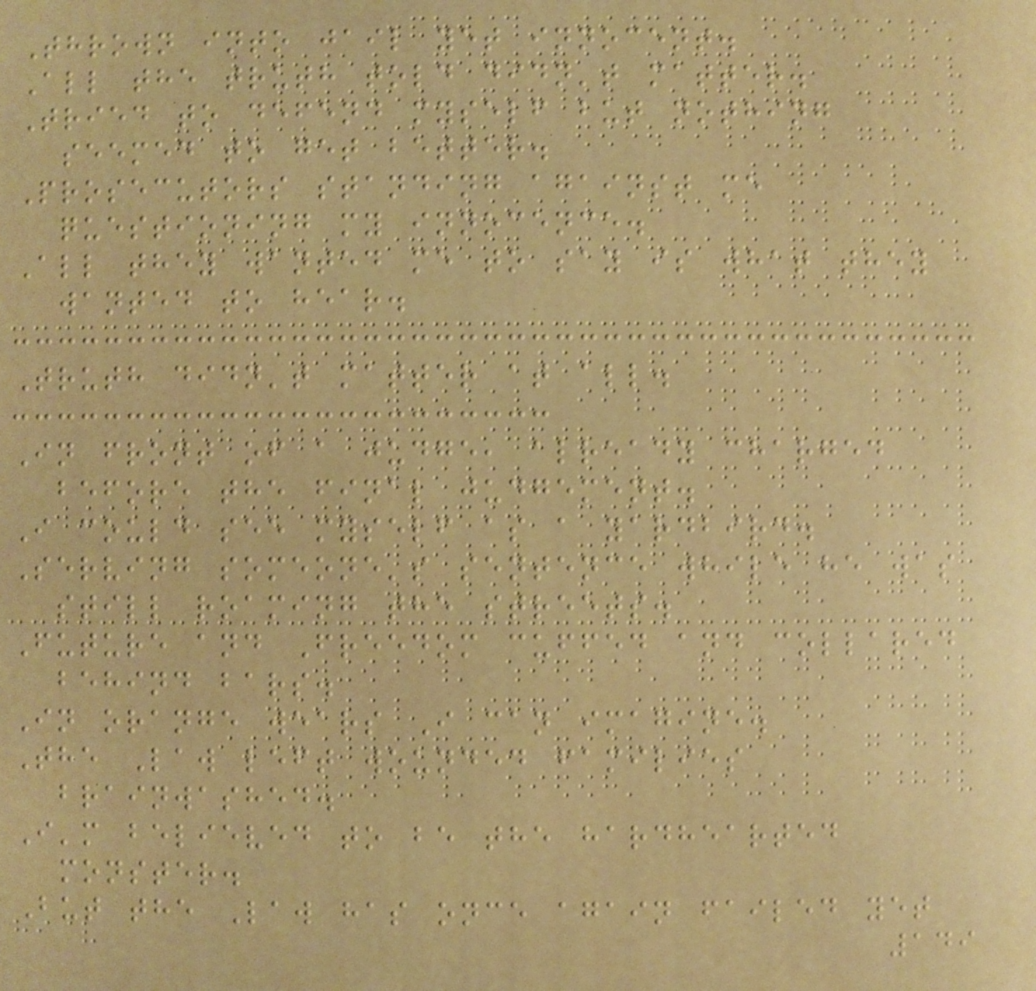Thrown into jail yet innocent.
All the truth told didn't matter.
Tried to defend myself but nothing
seemed to get better.
Prosecutors standing against me
questioning my innocence.
All they wanted me to say is what they
wanted to hear.
Truth didn't matter at all.
In front of a judge, already charged
before the final judgement.
I could see myself as a yardbird.
Serving someone's sentence while he was
still roaming the streets.
Future and Freedom cuffed and collared
behind bars.
In orange wears I can imagine.
The Law left wounded families
brainwashed.
I'm believed to be the hardhearted
monster.
But the Law has once again failed yet
149
